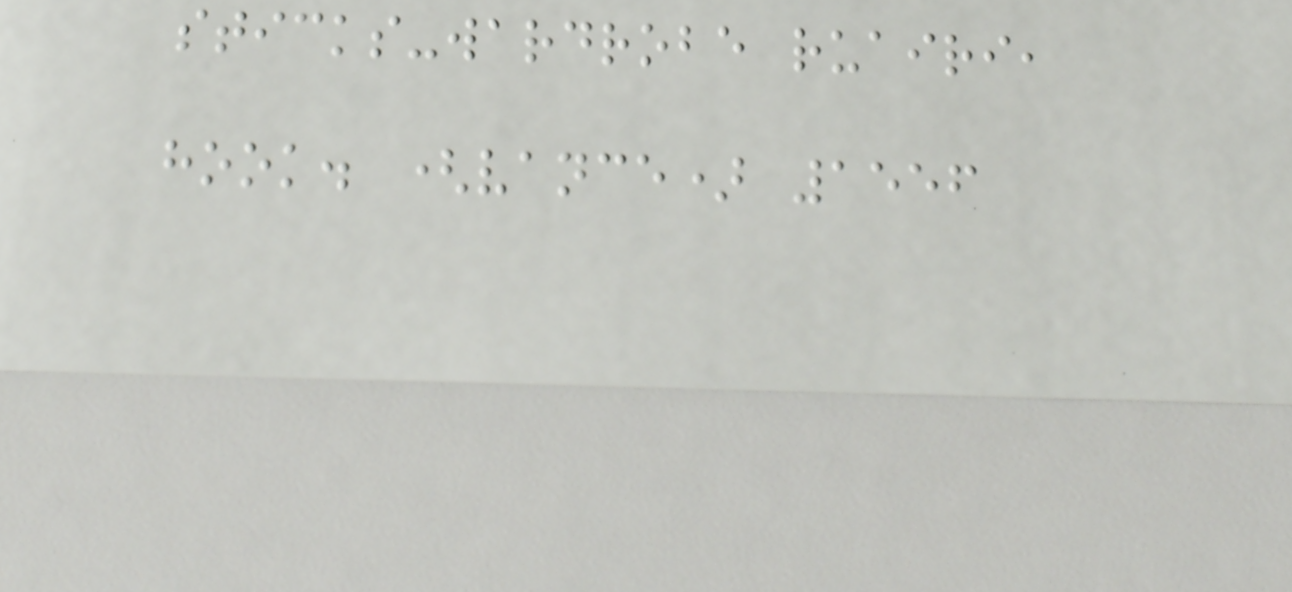sticks-wardrobe ruairi,
hook. (vance) 1556
